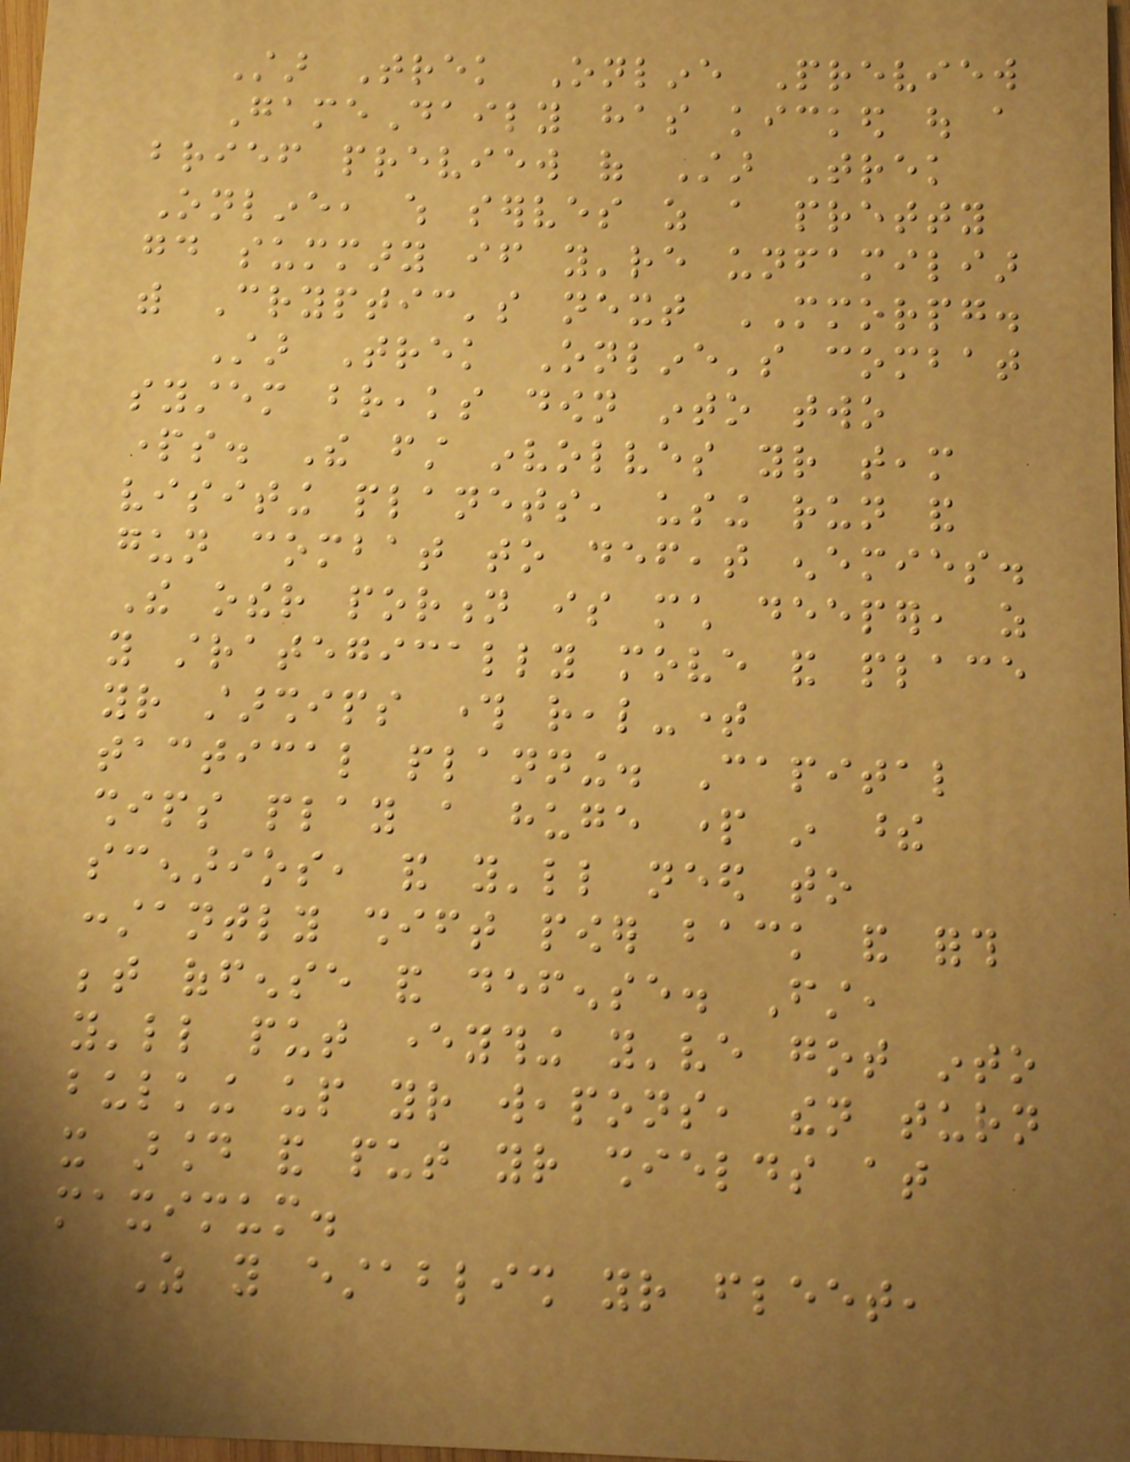Star Trek Online Preview
GameDaily has kicked out a
brief preview of Star Trek
Online, which serves as a pretty
good summary if you're unfamiliar
with Cryptic's next MMORPG.
Star Trek Online's combat
system breaks down into two
parts. The first involves your team
visiting planets, using run and
gun combat to defeat enemies.
The other portion is much deeper, as
you strategically move and place
your starships through real-time
tactical planning. Capital
ships play a huge part in these
scenarios, and you'll need to
constantly shift power back and forth
between offense and defense. First,
you'll put everything you've got into
bulking up your weapons, then turn
it around and put your shields at
maximum.
As you establish your fleet,
